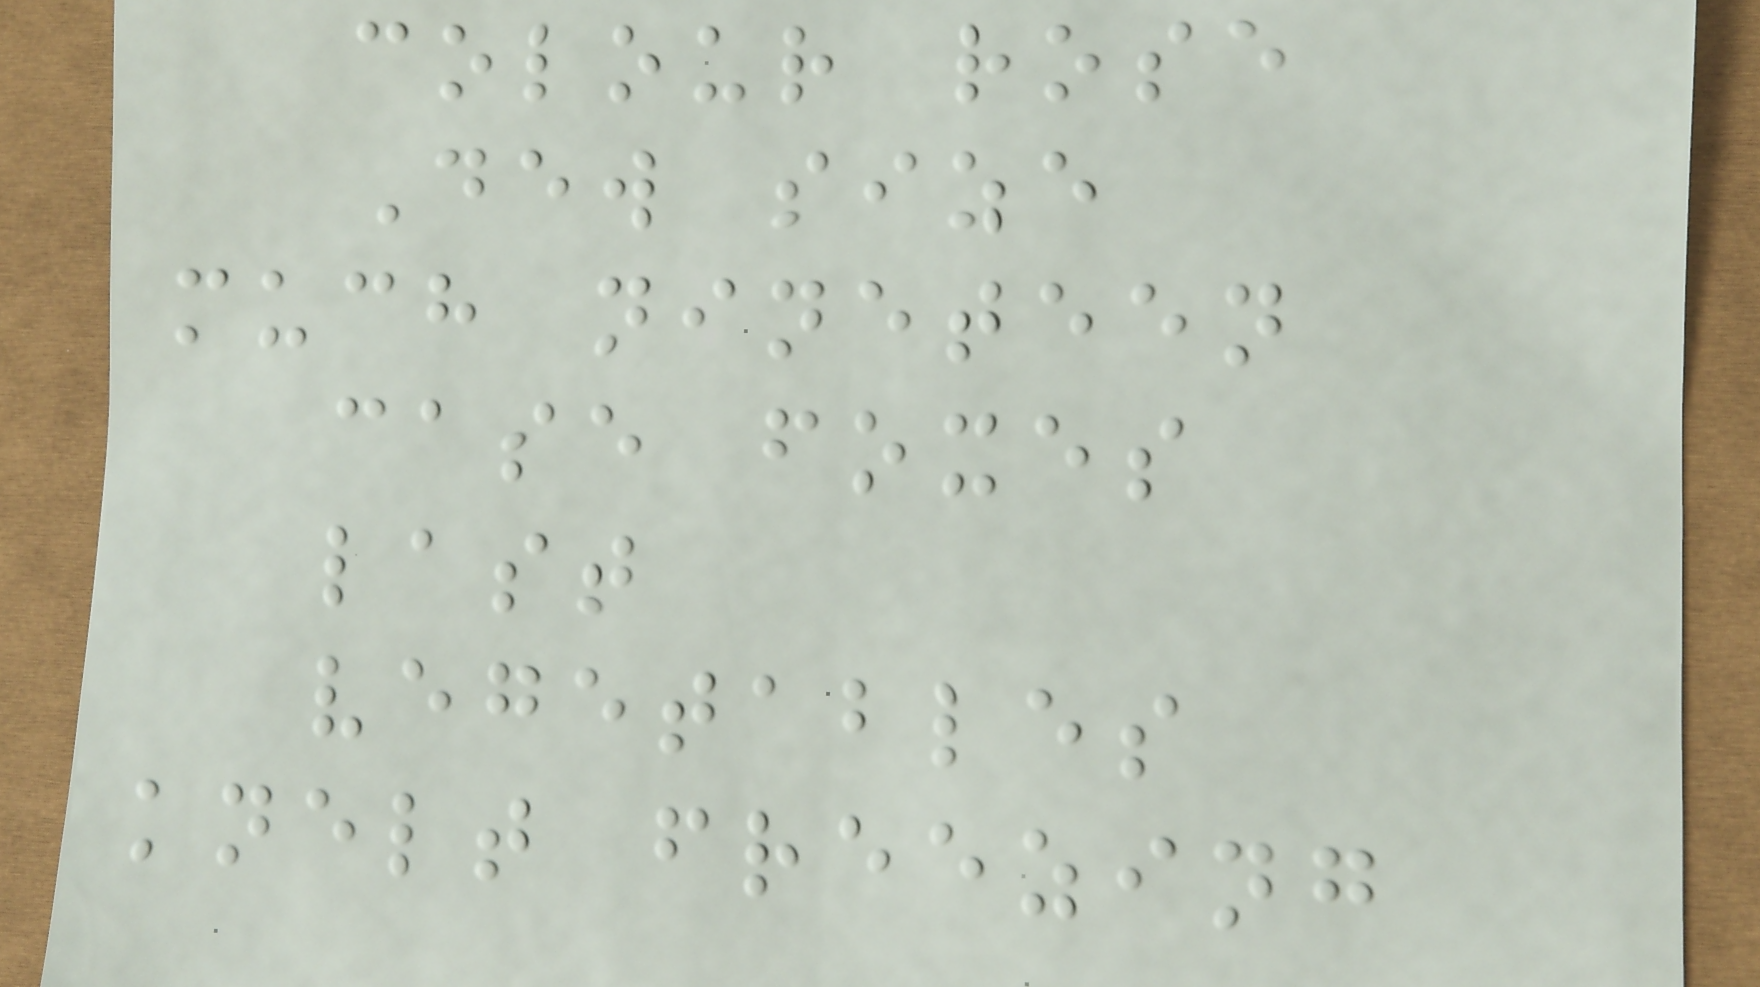colour rose
Dew size
much nineteen
case foxes
last
vegetables
knelt freezing
